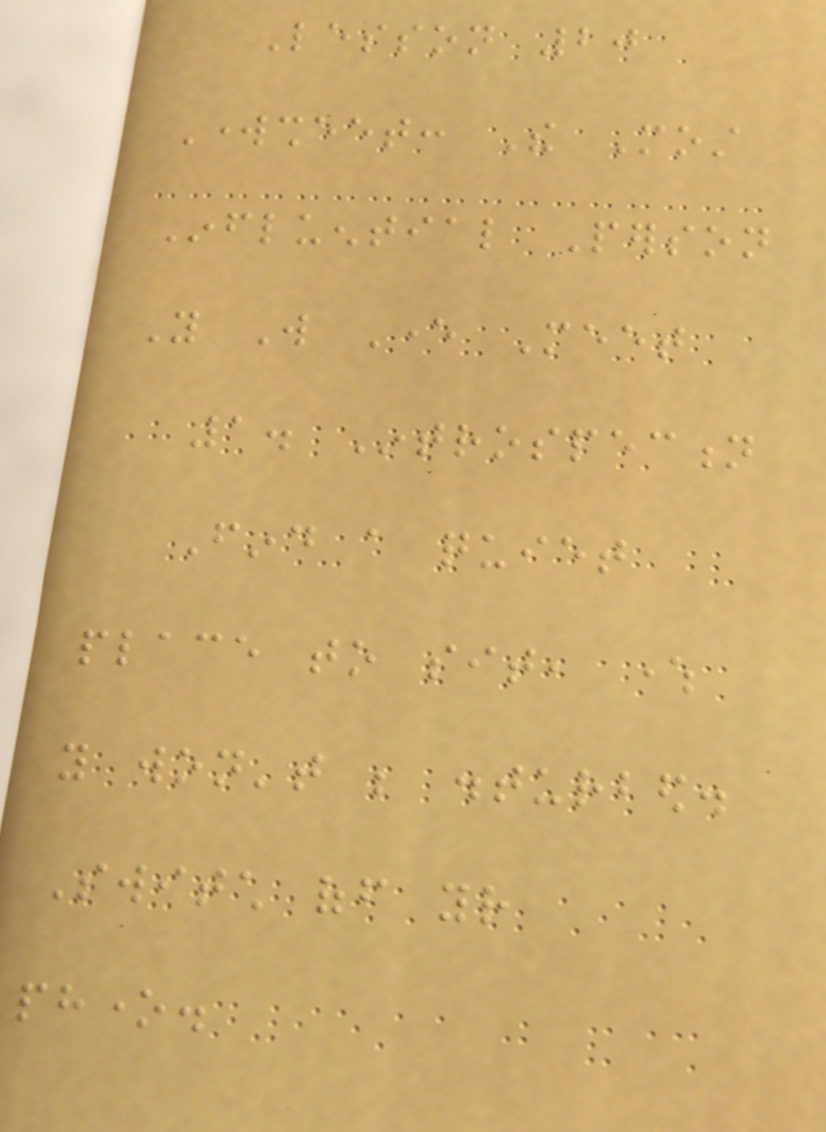Lesson 20
Worksheet: The Most
Influential Person
You Will Ever Meet
1. Introspection
Find a quiet
place to sit, where
you won't be disturbed.
Switch off your
phone.
